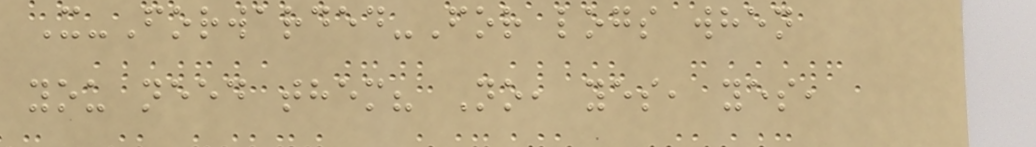X-Forwarded-For logs when
you need them? No, yes, yes,
